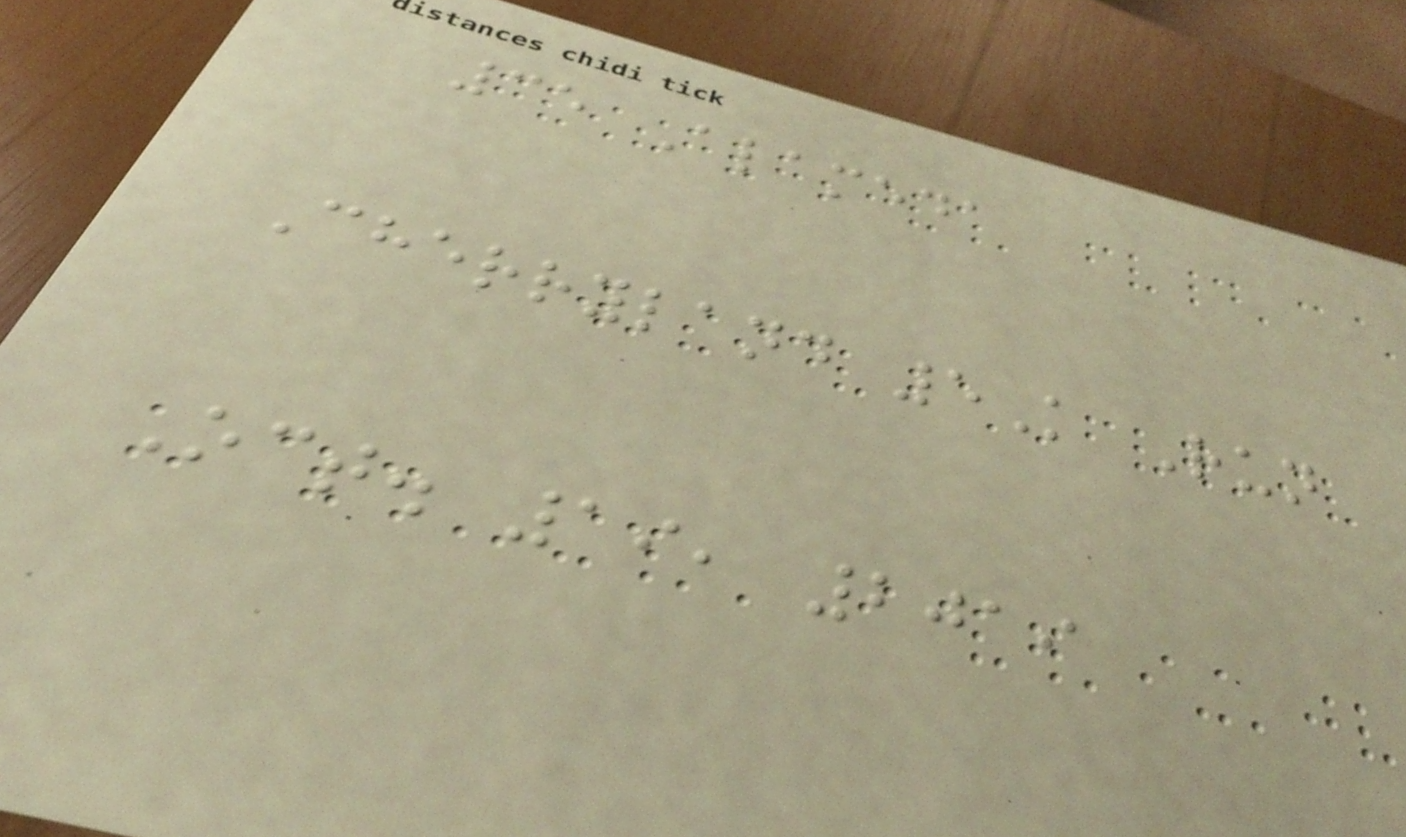35 Alameda
Cherryland 5K Run
Oct. 19, 2019
